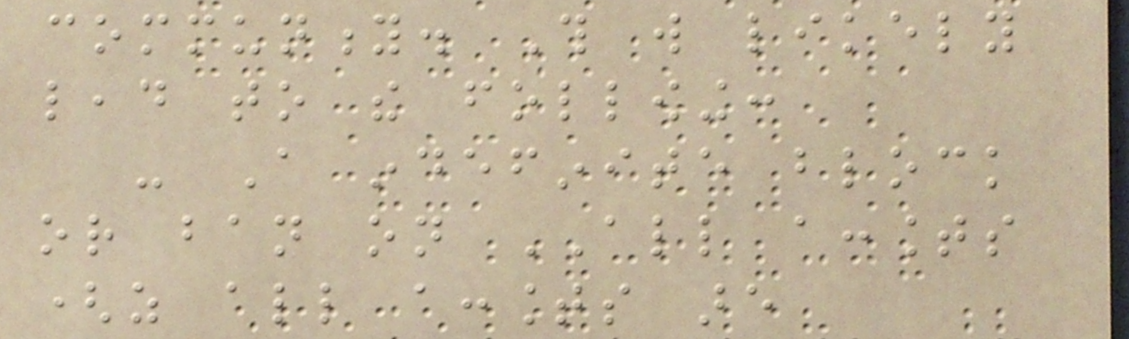community. This will likely
lead to the following:
- A indefinite block
or ban on ALL accounts
(as all accounts are
